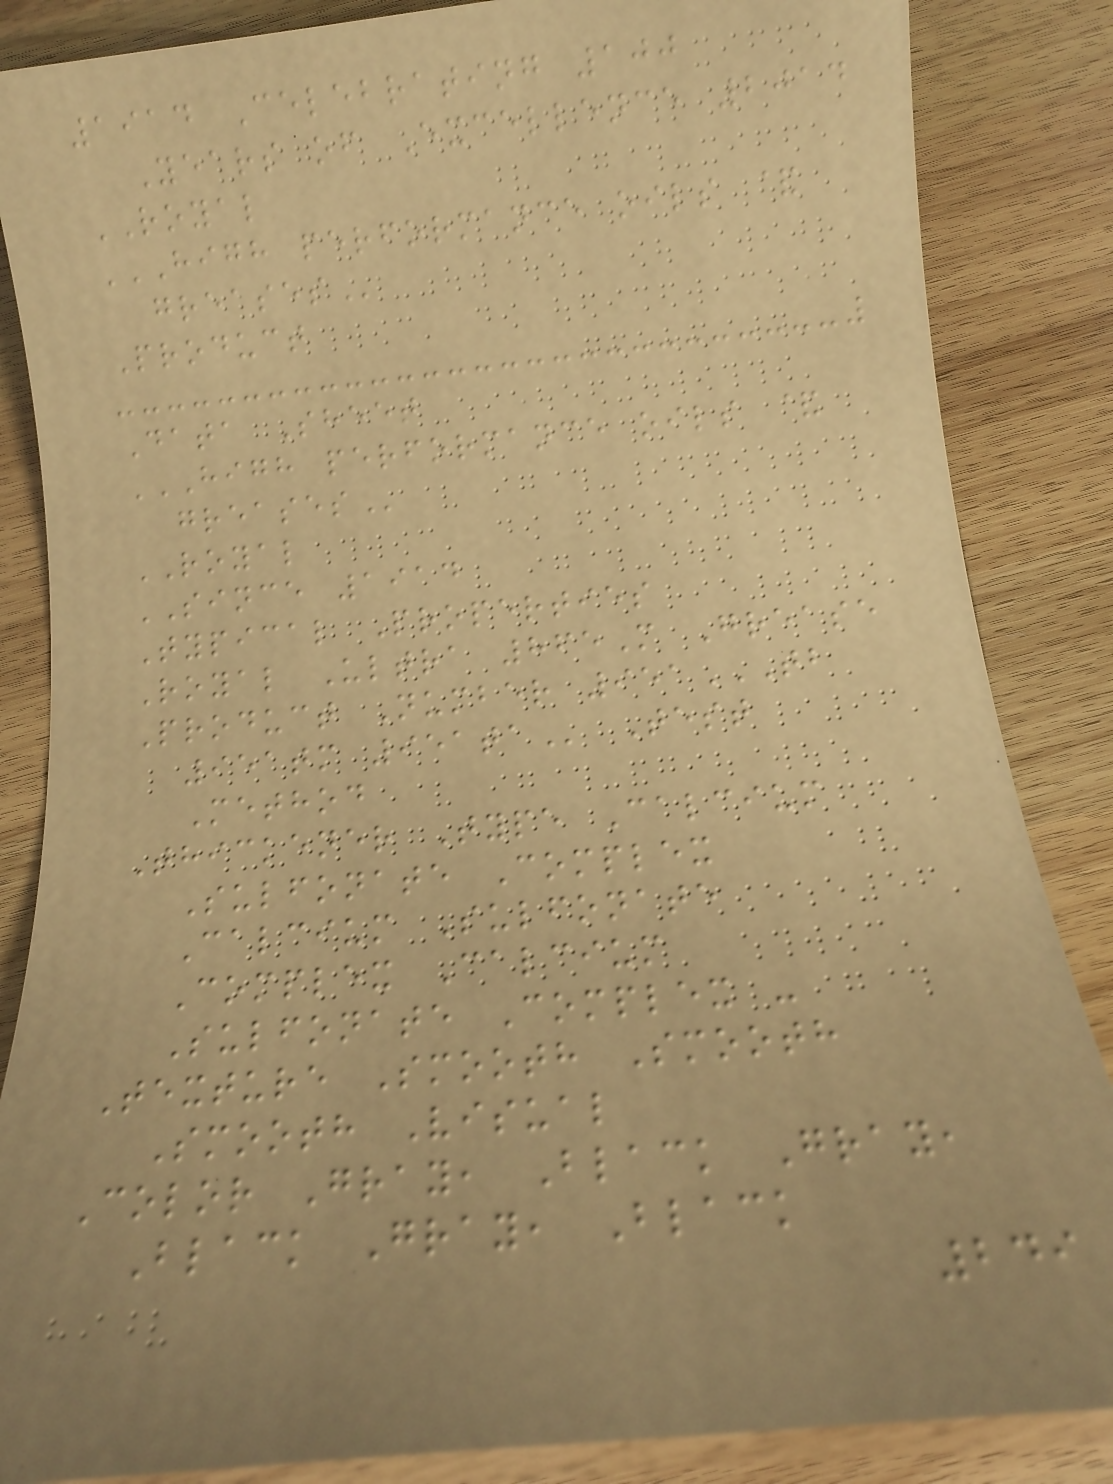1914 Celebrating 100
Years of Excellence 2014
ROYAL
HIGH PERFORMANCE OILS &
GREASES
Product
Data Sheet
HIGH PERFORMANCE OILS &
GREASES
ROYAL
SINCE 1914
Typical Properties
Royal Ultra 865M Grease
Product Number 951TB
951TM 951TA Test
Method
Thickener Type Calcium
Sulfonate Complex
Calcium Sulfonate
Complex Calcium
Sulfonate Complex -
Texture Smooth Smooth
Smooth Visual
Color Gray, Black Gray,
Black Gray, Black
249
